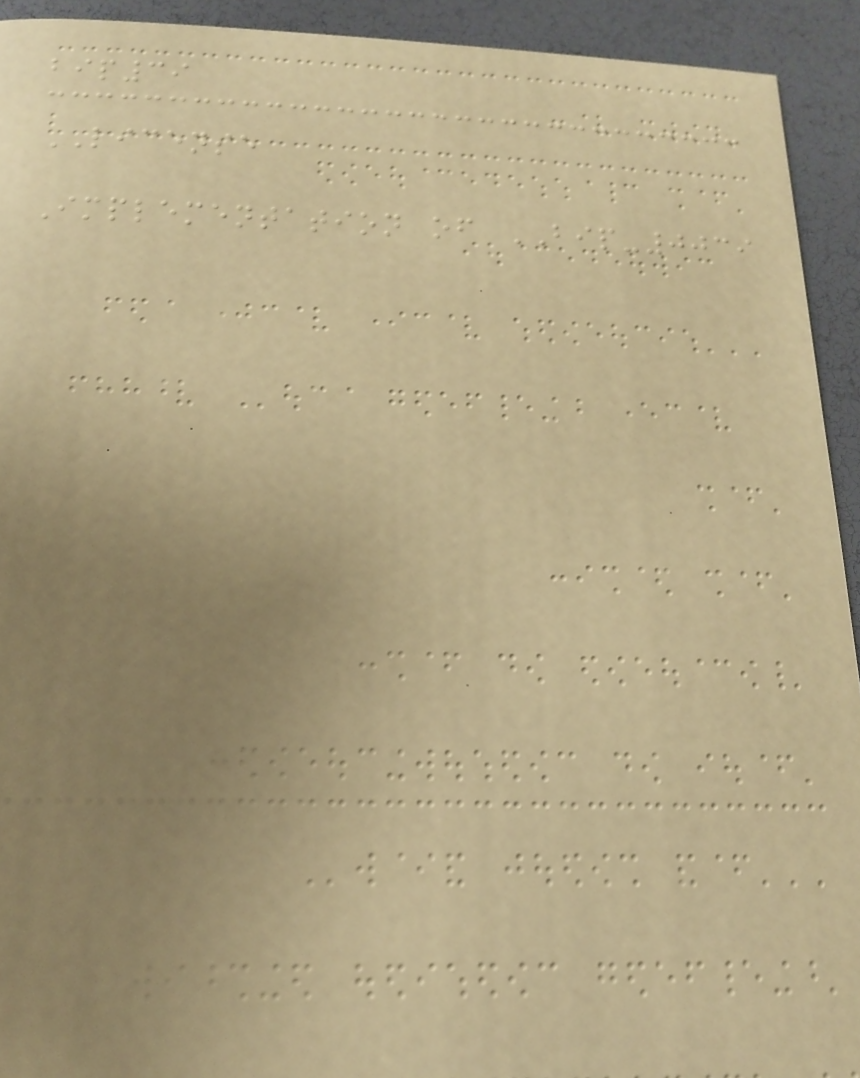bip39
LICENSE
Implementation of BIP-0039
